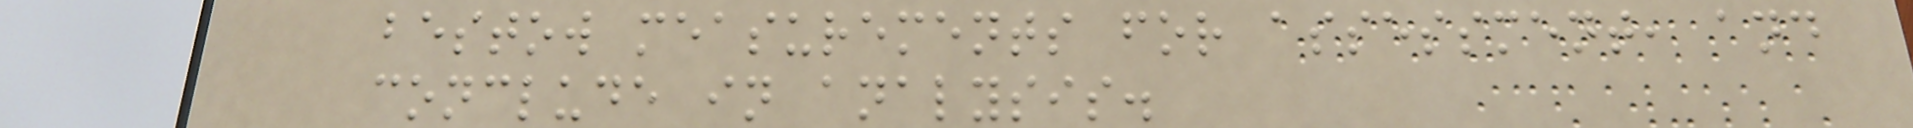bestow measurements for assessment, and
conclude in analysis.
